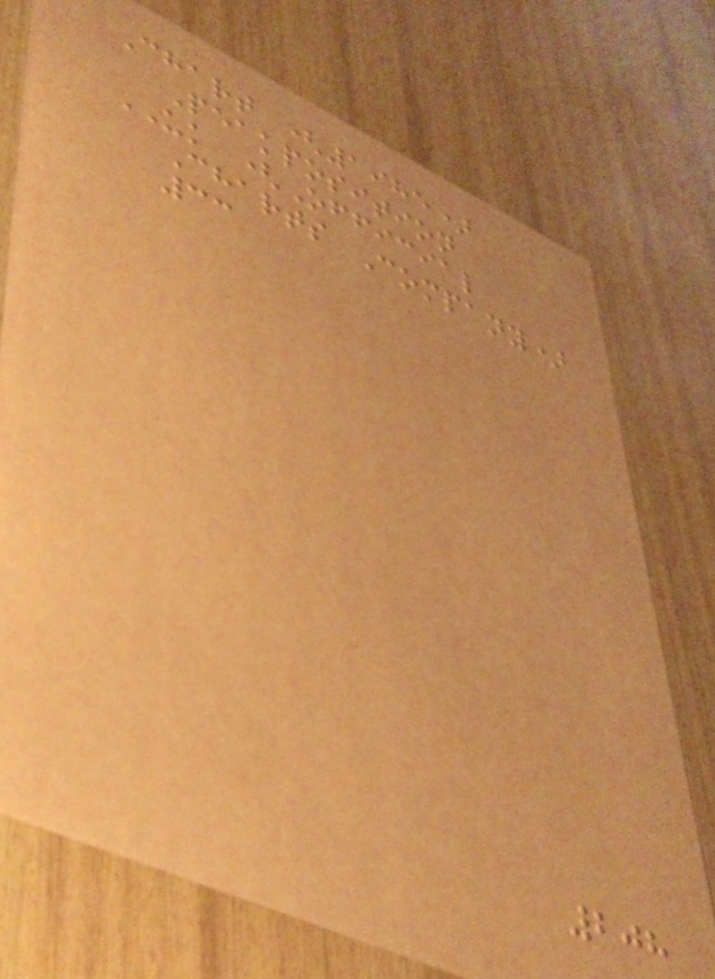Chart (1985)
Peakposition
UK (Official
Charts Company)
33
208
